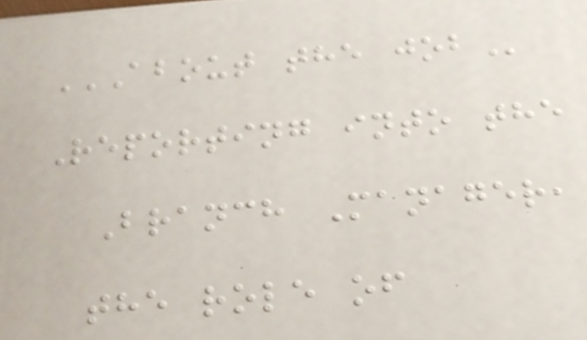ABOUT THE JOB
Reporting into the
Branch Manager,
the role of
